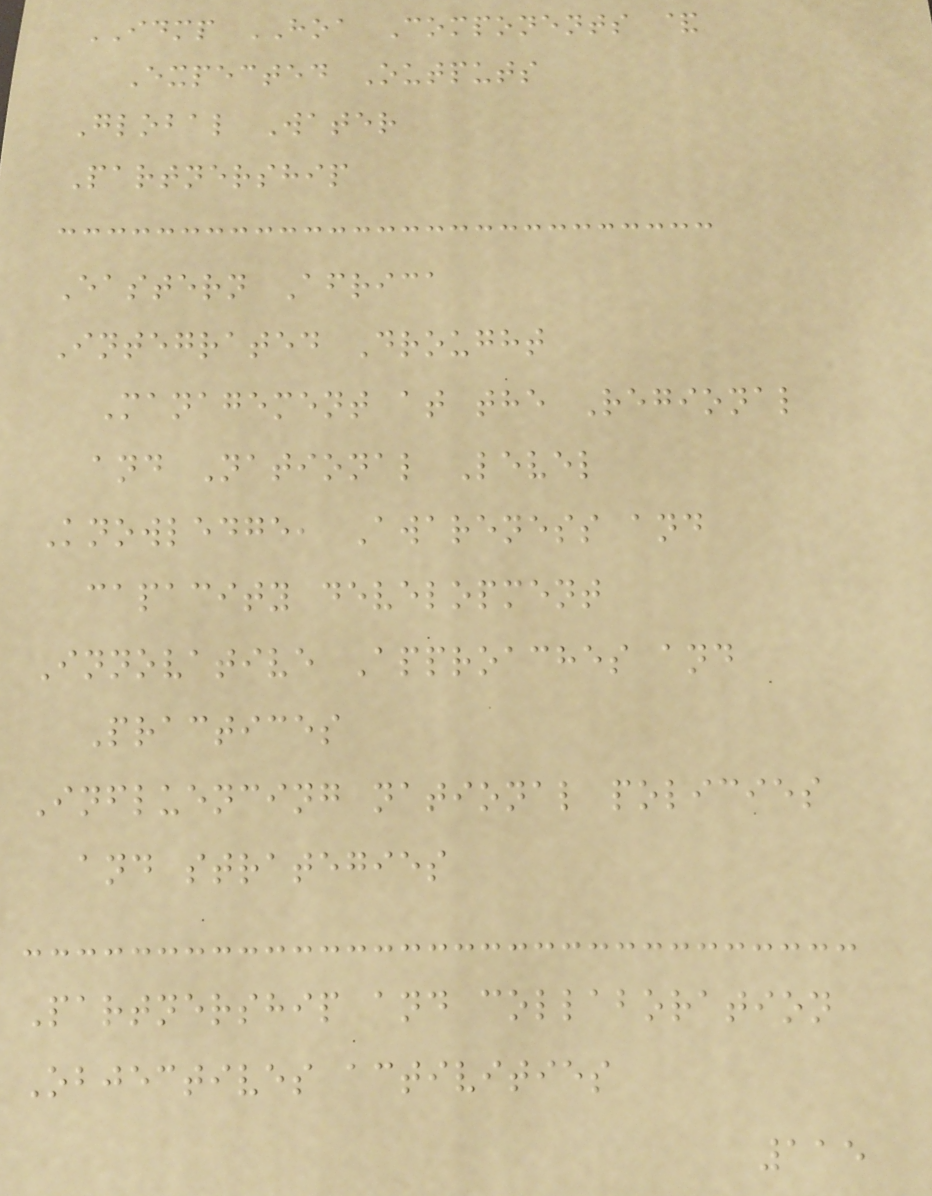IDMP HOA Components &
Expected Outputs
Global Water
Partnership
Eastern Africa
Integrated Drought
Management at the Regional
and National Level
Knowledge, Awareness and
capacity development
Innovative Approaches and
Practices
Influencing national policies
and strategies
Partnership and collaboration
Objectives activities
115
